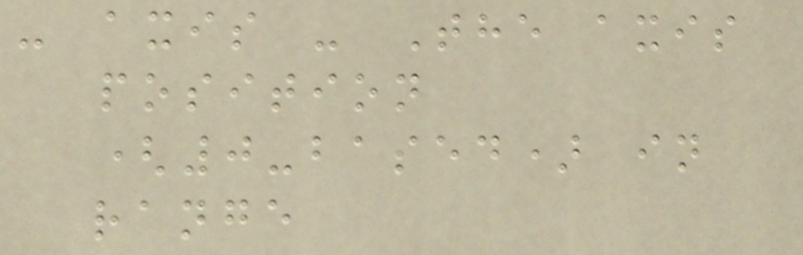- axis - The axis
position
(0-based) in
range
